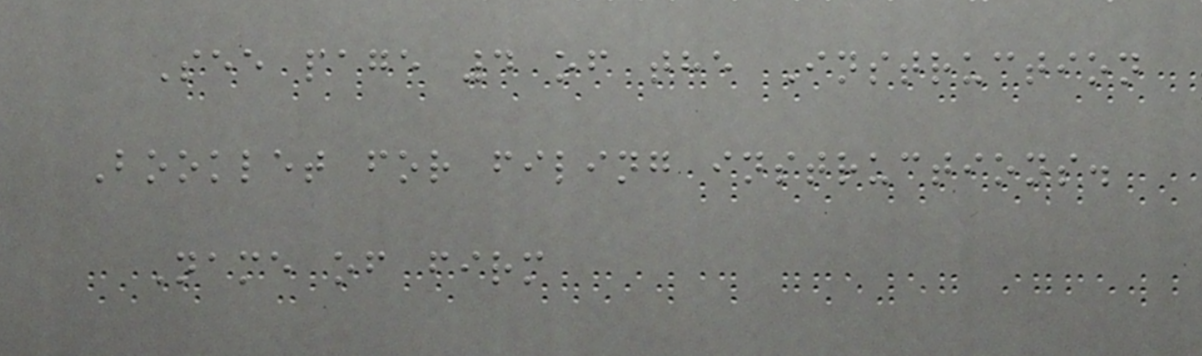See page 4 of the Instruction
Booklet for filing instructions.
Name of firm
